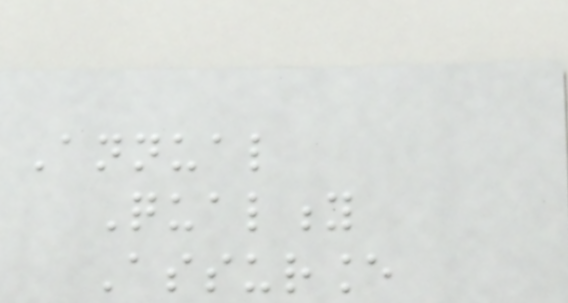Annual
Quality
Assurance
